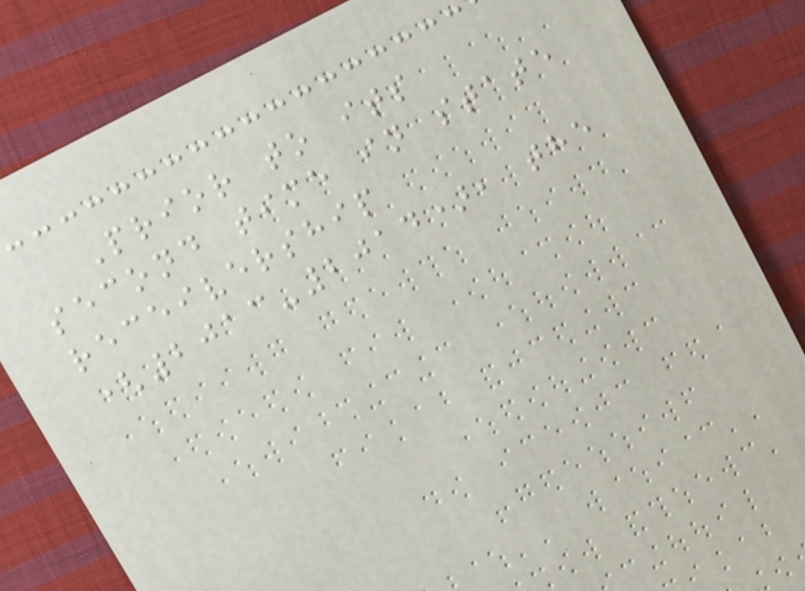Prior to its
second time in state
receivership
(2013-2014), the
